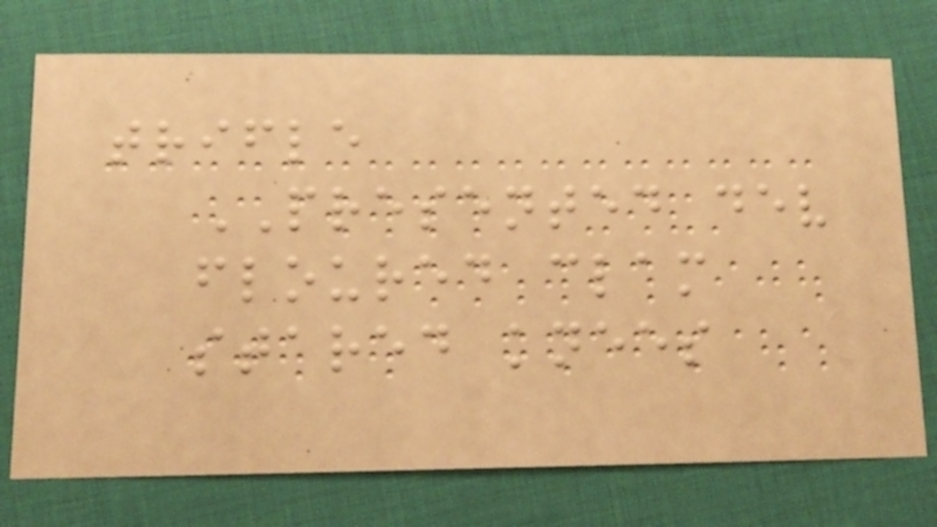trifle
PRESENTED dev
floured clam
stared knees
